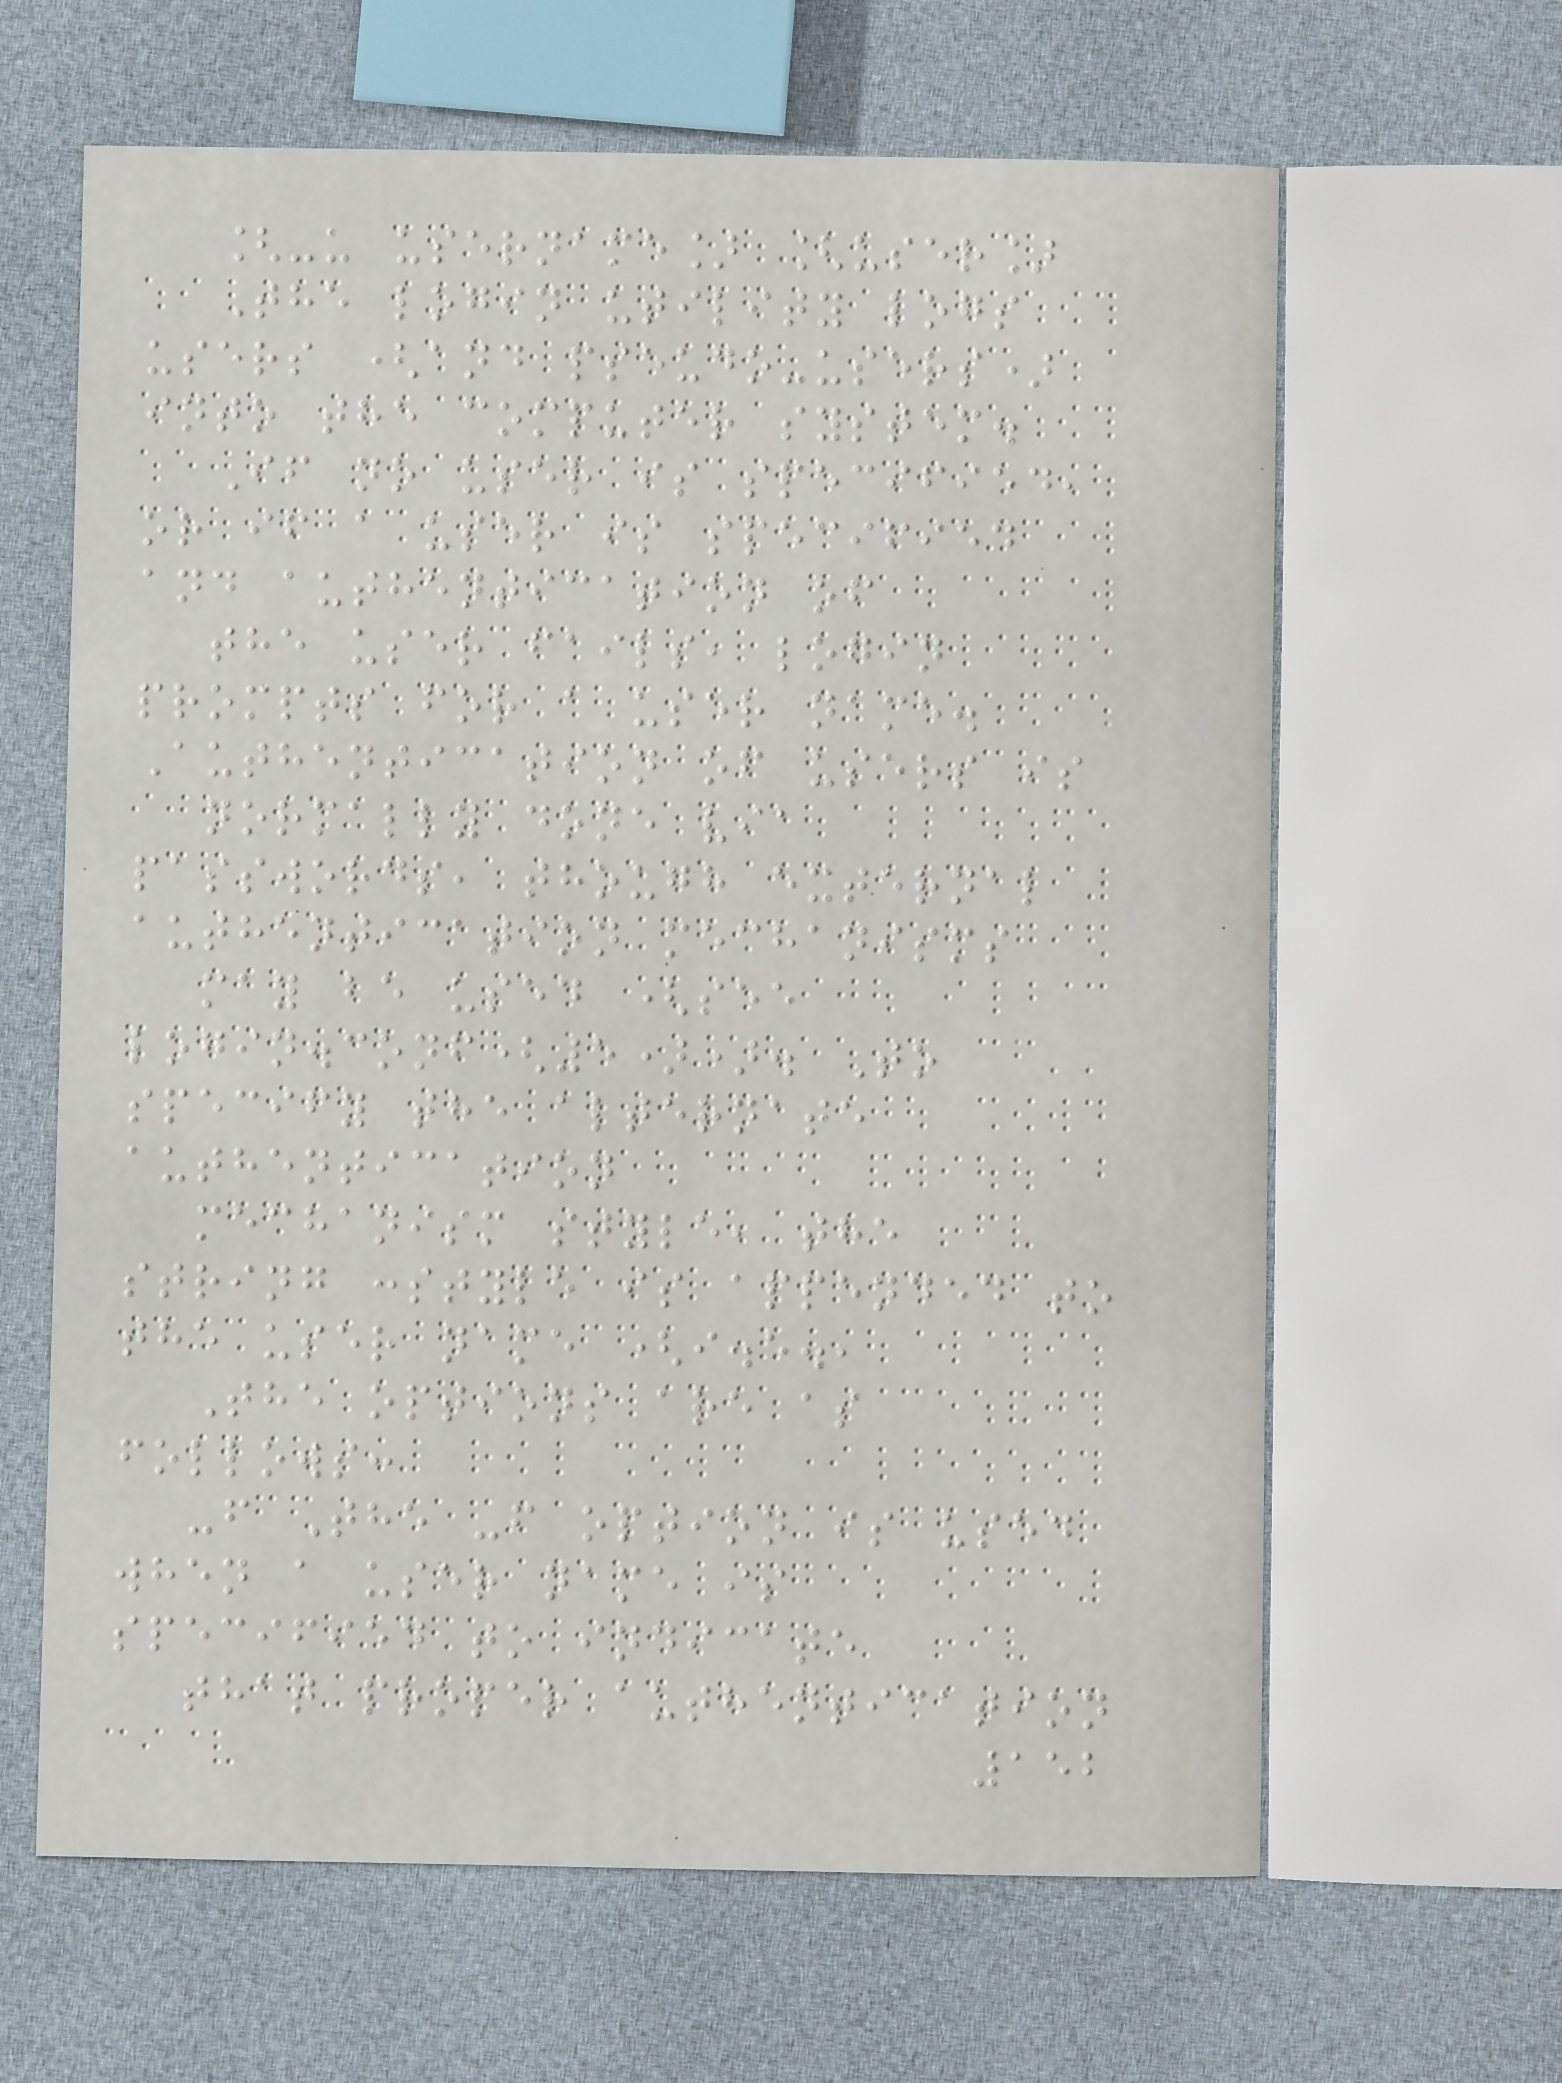[-u username] [user]
The login utility logs
users (and pseudo-users)
into the computer system.
If no user is specified,
or if a user is specified
and authentication of
the user fails, login
prompts for a user name.
Authentication of users is
normally done via
passwords, though external
authentication mechanisms
may be used (see
login.conf(5)). To
specify the alternate
authentication
mechanism style, the
string :style is appended to
the user name (i.e.,
The options are as
follows:
-f The -f option is used
when a user name is
specified to indicate
that proper authentication
152
